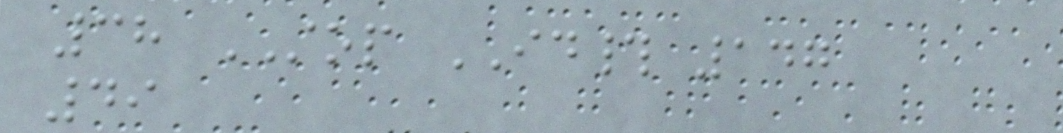38 STOP ID# 147
49
